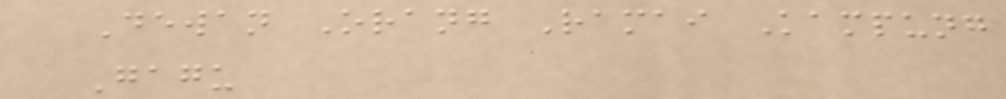Dewan Orang Ramai Kampung
Gagu
